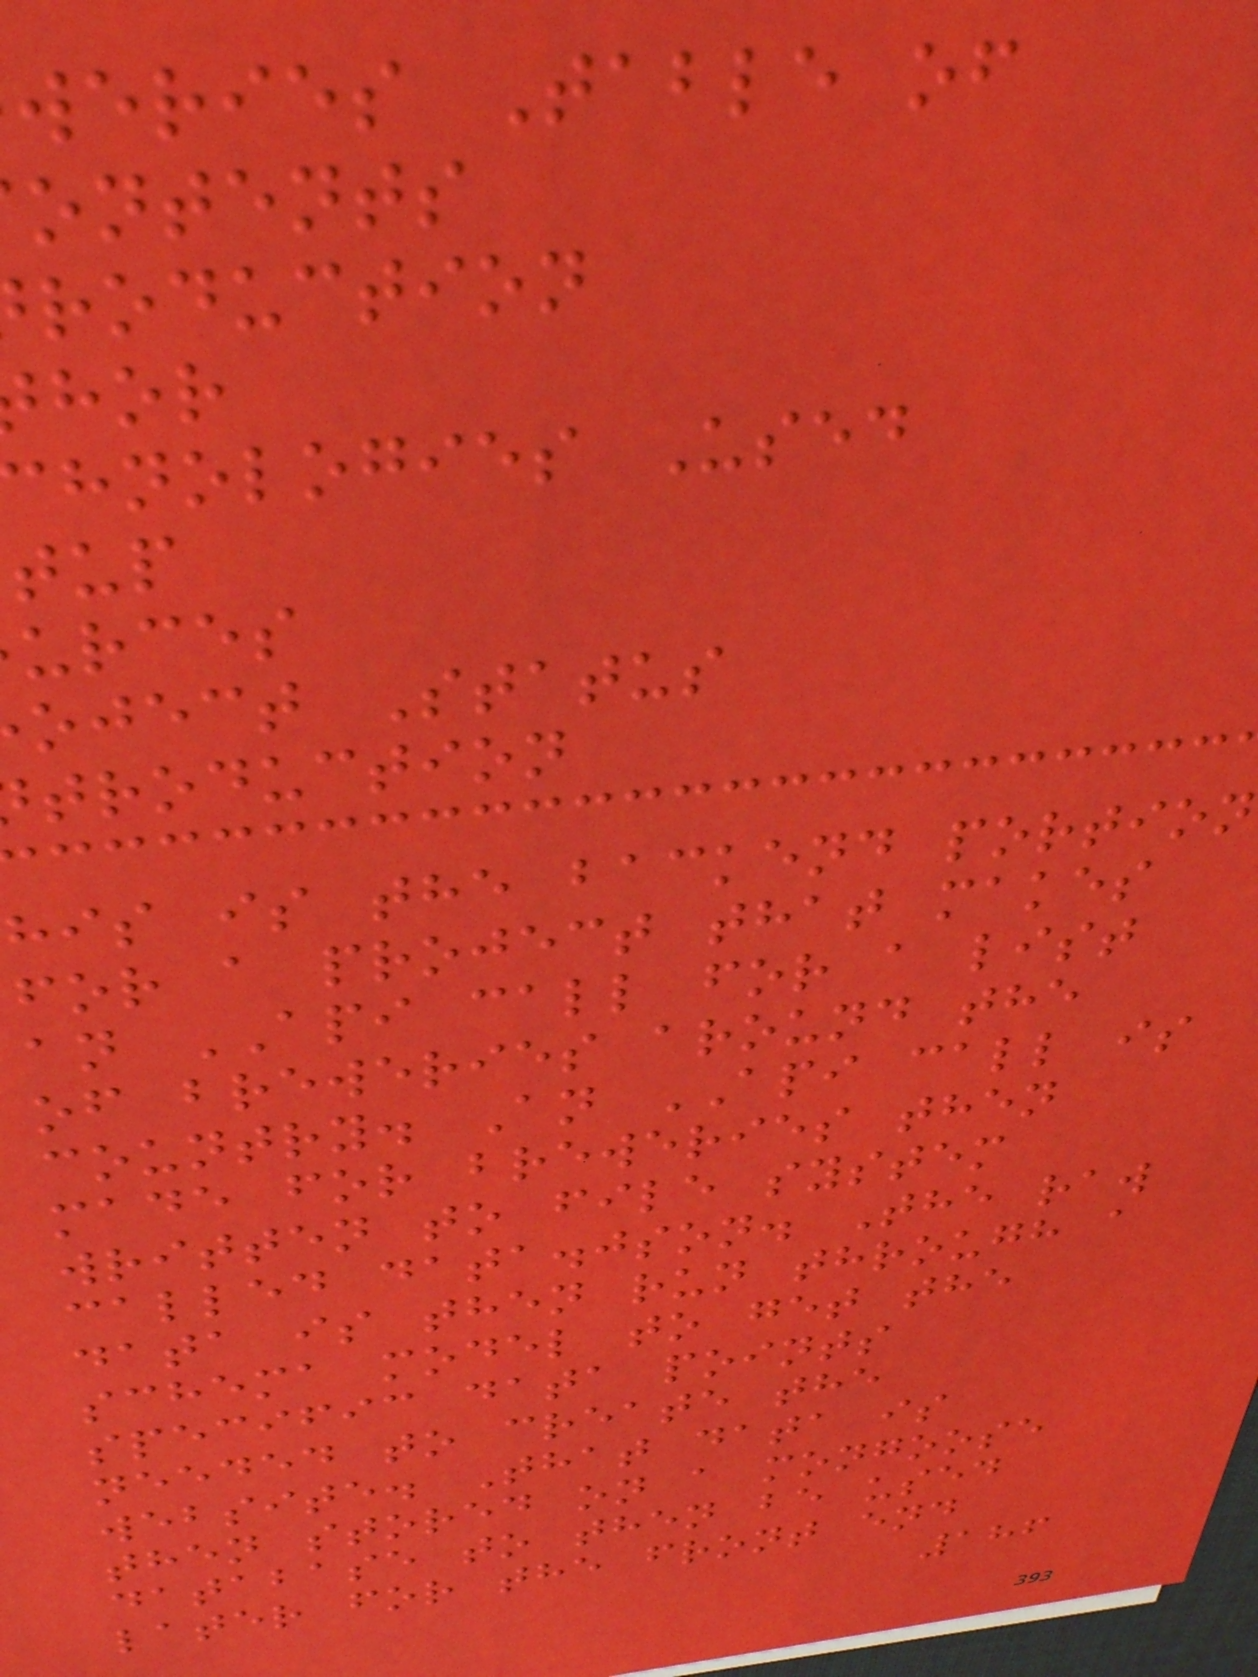weries Table of
ontents
roduction
hnologies Used
urces
oject Status
troduction
his is the backend portion
for a project that makes
an API call for a list
of breweries around the
country. An API call is
made for breweries then
written to file system
called data.json. The raw
data is then run through a
schema model to get the
specific data points
needed to create the
website. That data is
then stored on a mongoose
database to then be used
later for the front end
186
